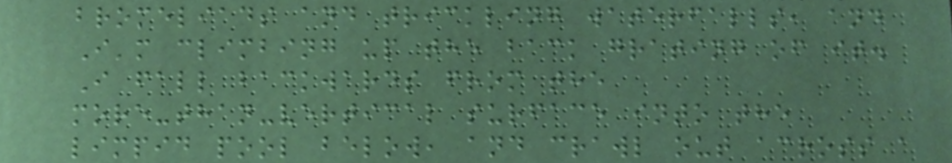bromeliads and trickling waterfalls, and
I'm climbing up the back grating of it.
I fall backwards from the
more-than-vertical surface into the
limpid pool below, and crawl out across a
